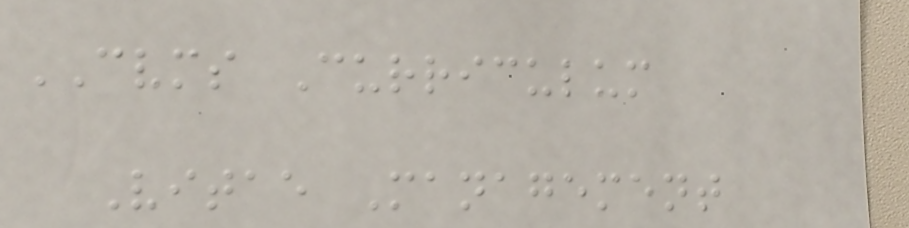CVMS Curriculum
Vitae Management
